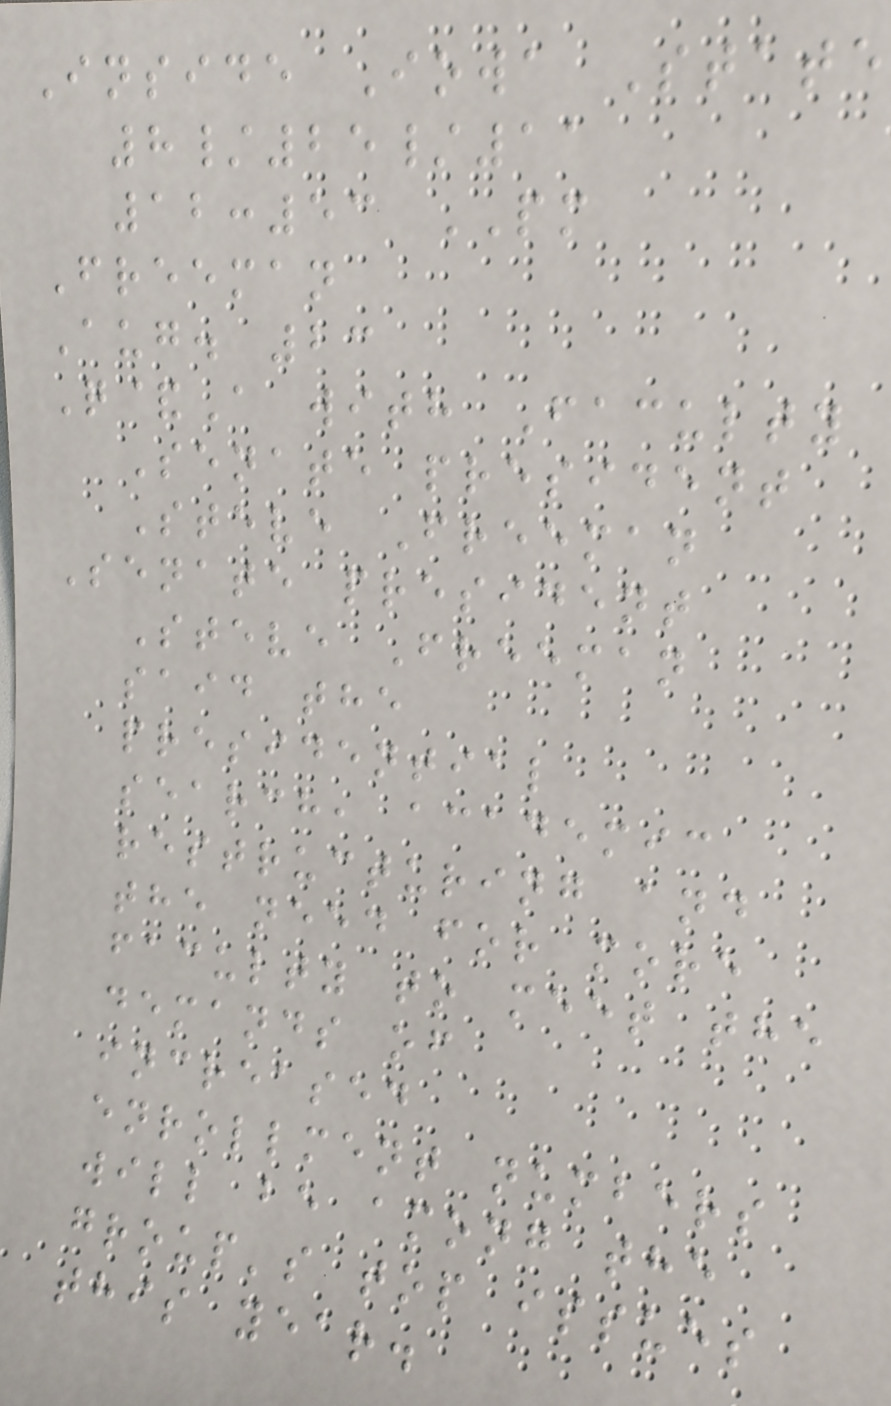Inside Iowa State
8/25/11
12:53 PM
Freeman
Aug. 23
Q&A with Faculty
Senate president
Steve Freeman
Senate president
Steve Freeman
said the
presidential
search, academic
restructuring and
the need for more
faculty to meet the
demands of
increased
enrollment numbers
will be among the
group's top issues
this year.
